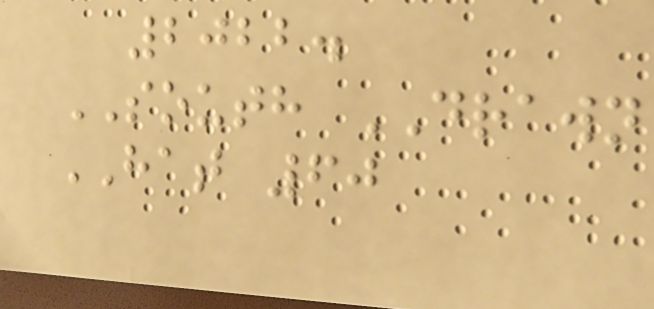2022.
SOUTH DRAWN
HAT 60
